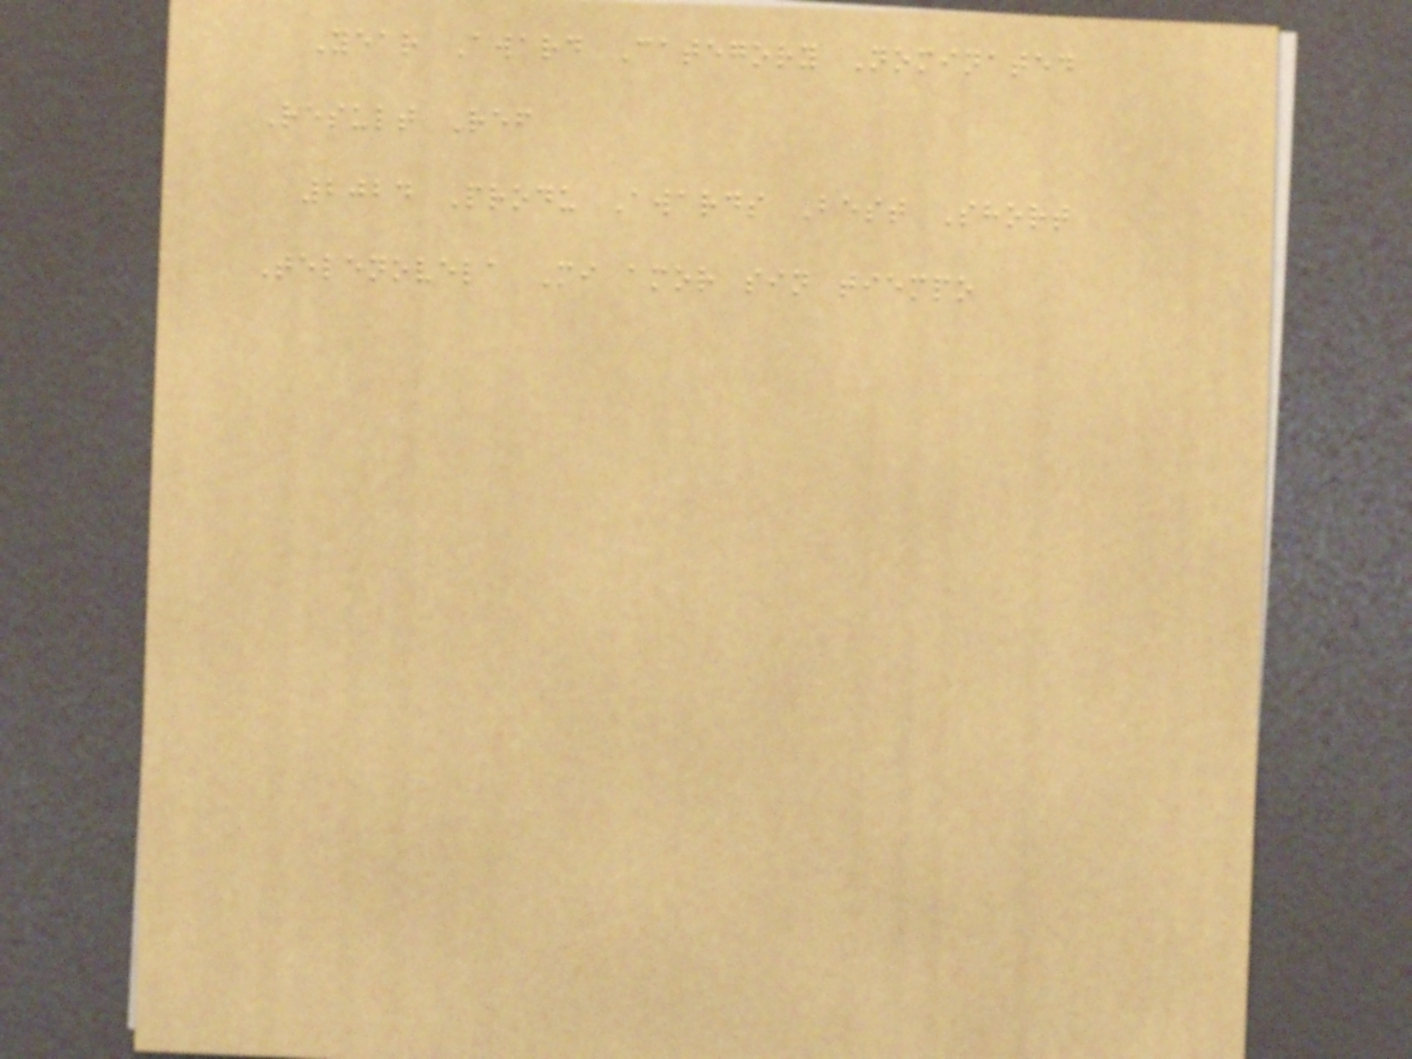Year Award Category Nominated
Result Ref
2024 Produ Awards Best Short
Telenovela Mi amor sin tiempo
